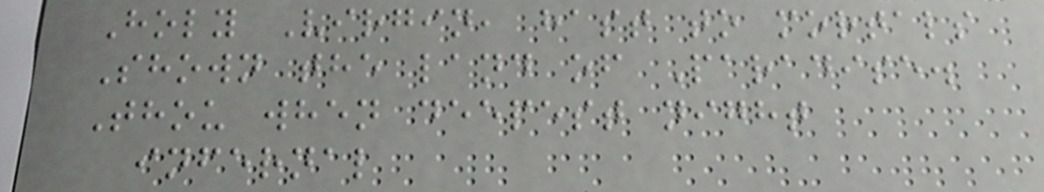Holy Virgin, hast to mortals
Shown the land of Paradise.
Thou when deepest night
infernal
